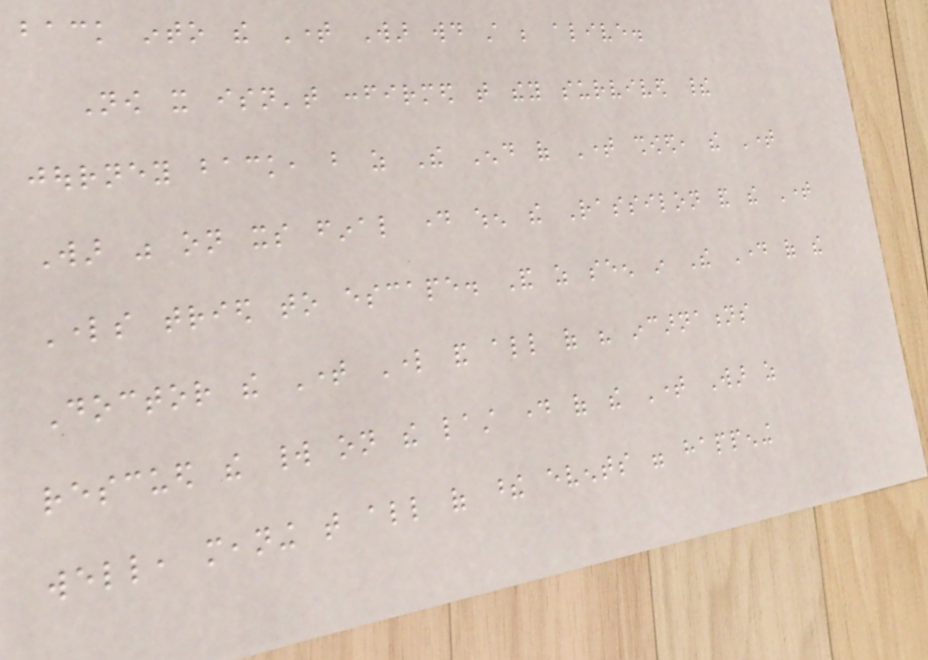back into the Time War would still be alive.
Now it isn't confirmed that they survived their
journey back, but as The End of Time showed, the Time
War was on its final day when the Rassilon and the Time
Lords tried to escape. And as seen in The Day of the
Doctor the Time Lord and all of his incarnations
rescued the world on the last day of the Time War as
well, meaning that all of these events were happening
